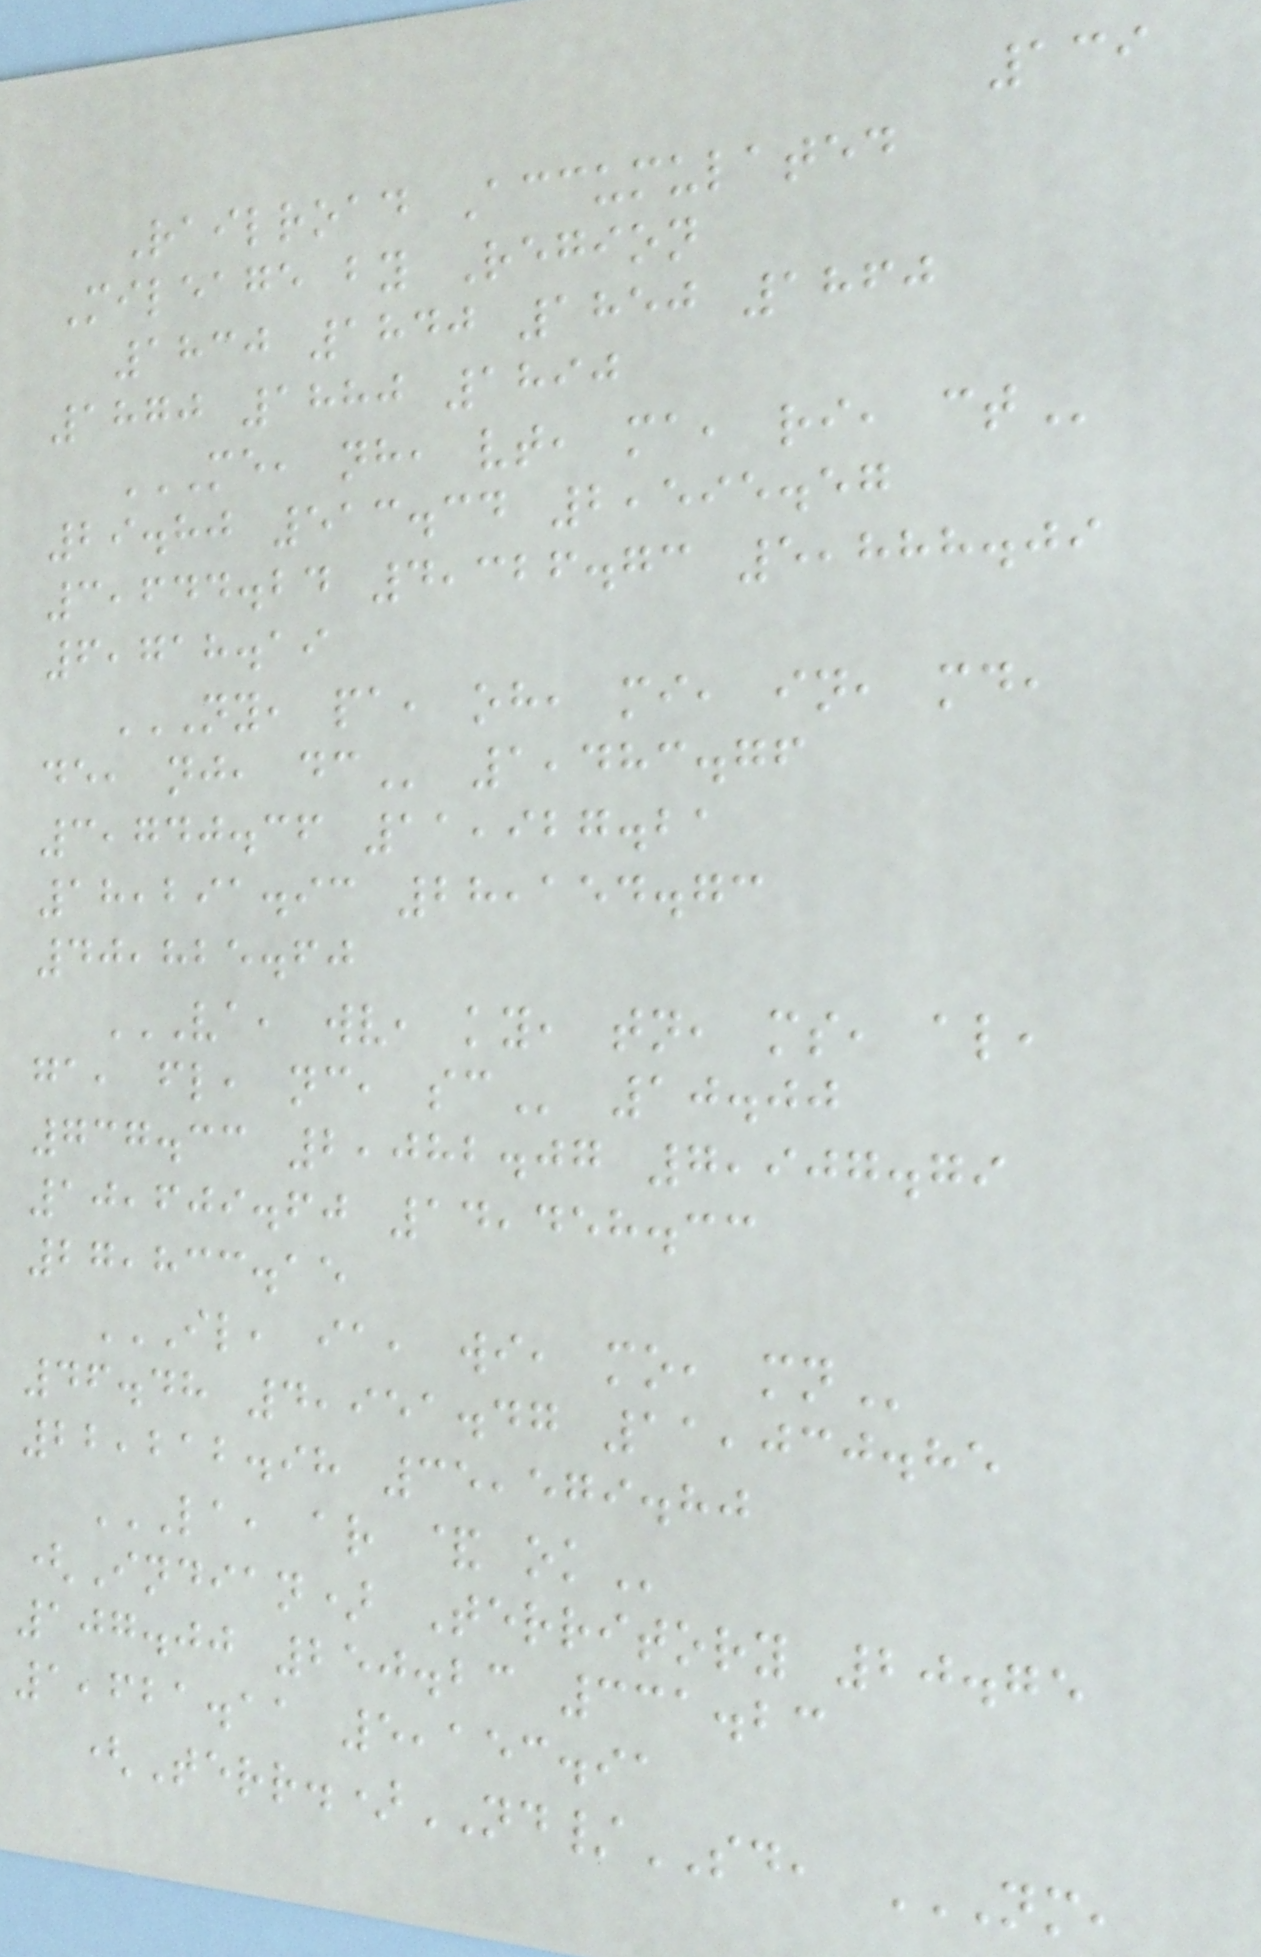139
Railroad Accumulated
Mileage by Region
1830 1840 1850 1860
1870 1880 1890
ME, NH, VT, MA, RI, CT
29.80 513.34 2,595.57
3,644.24 4,326.73 5,888.09
6,718.19
NY, PA, OH, MI, IN, MD,
DE, NJ, DC 1,483.76
3,740.36 11,927.21
18,291.93 28,154.73
40,825.60
VA, WV, KY, TN, MS, AL,
GA, FL, NC, SC 10.00
737.33 2,082.07 7,907.79
10,609.60 14,458.33
27,833.15
IL, IA, WI, MO, MN
46.48 4,951.47 11,030.85
22,212.98 35,579.80
LA, AR & OK
(Indian) Territory 20.75
107.00 250.23 331.23
1,621.11 5,153.91
(Terr.)ND/SD, NM,
